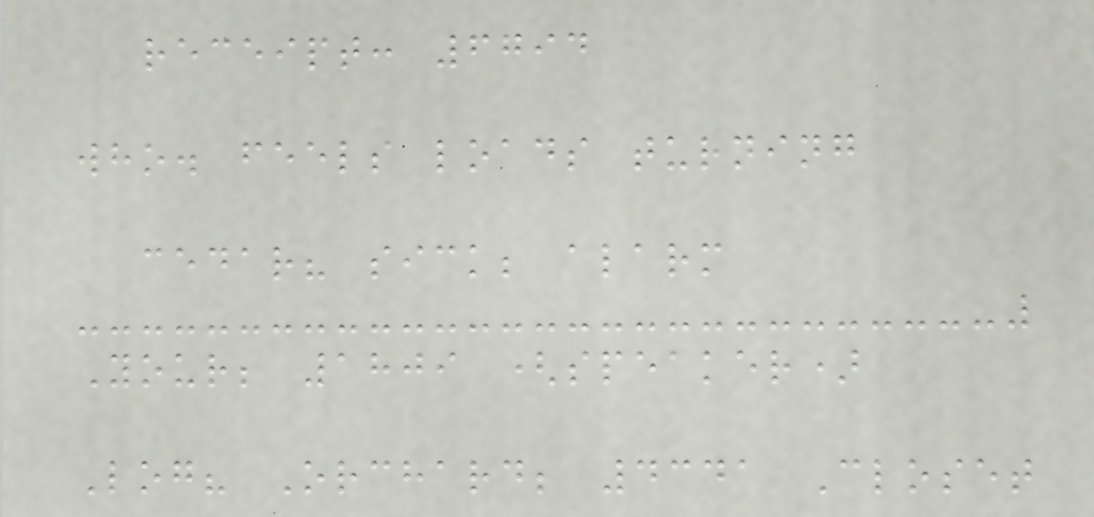receipt: 6794
who. feels loads turning
cedar? sick; alarm
Your; 1809 (speaker)
Log? Orchard; 4341 Closet
